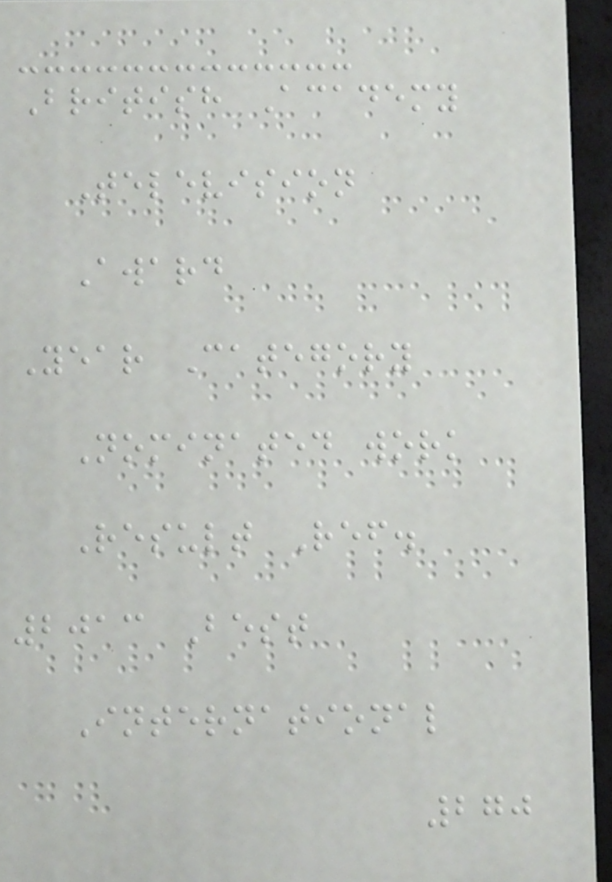British Academy
Television
Award
Year Category
Nominated work
Result Ref.
2013 Best
International
270
